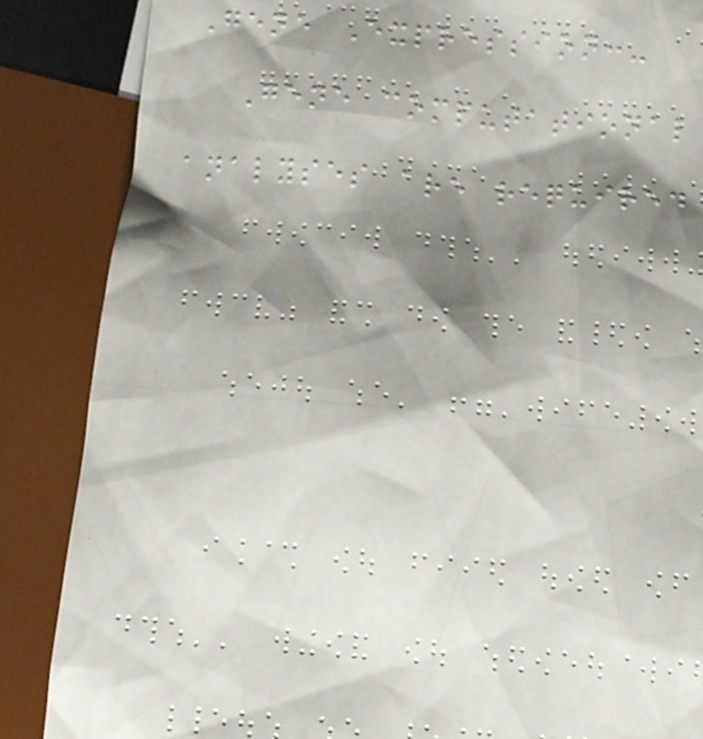Gene Expression:-
Gene computational
analyses are required
